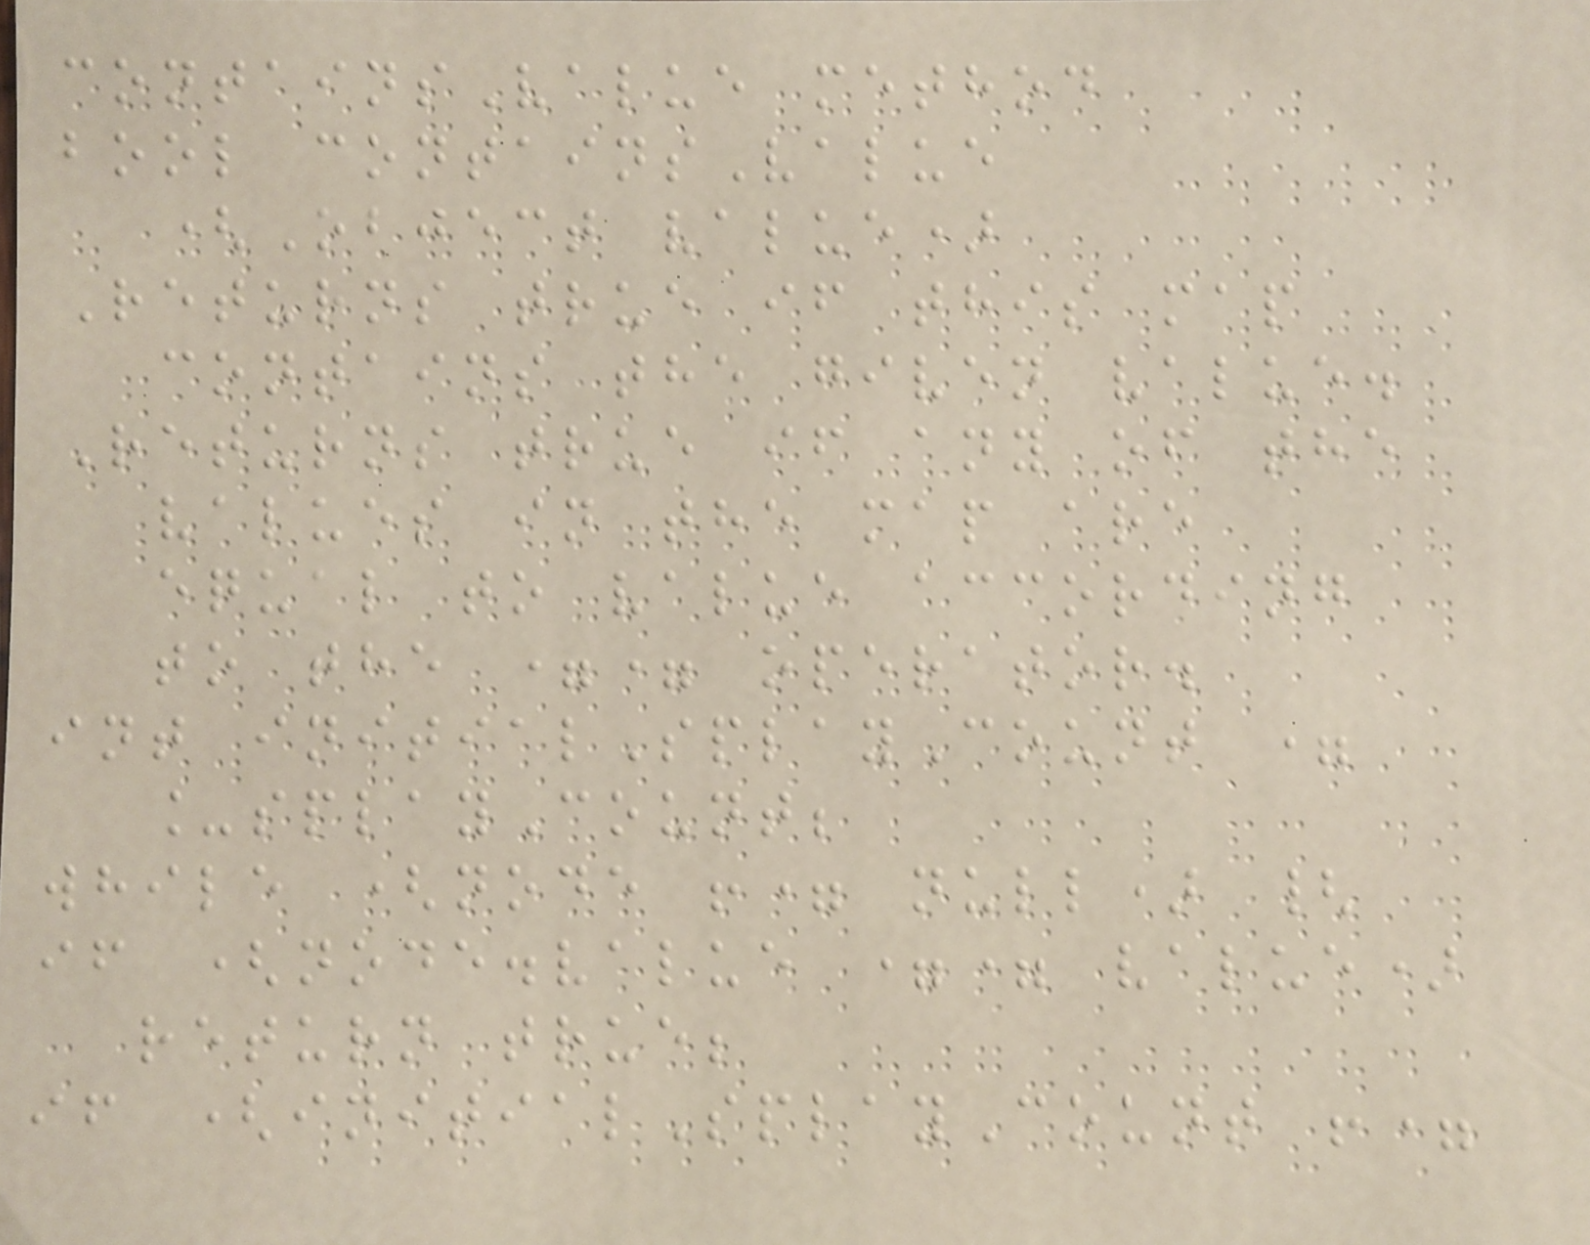containsValue method
bool containsValue
(Object value)
Returns true if this map
contains the given value.
Returns true if any of the
values in the map are
equal to value according
to the == operator.
int initialSplayCount =
_splayCount;
while (node != null) {
if (node.value == value)
return true;
if (initialSplayCount !=
